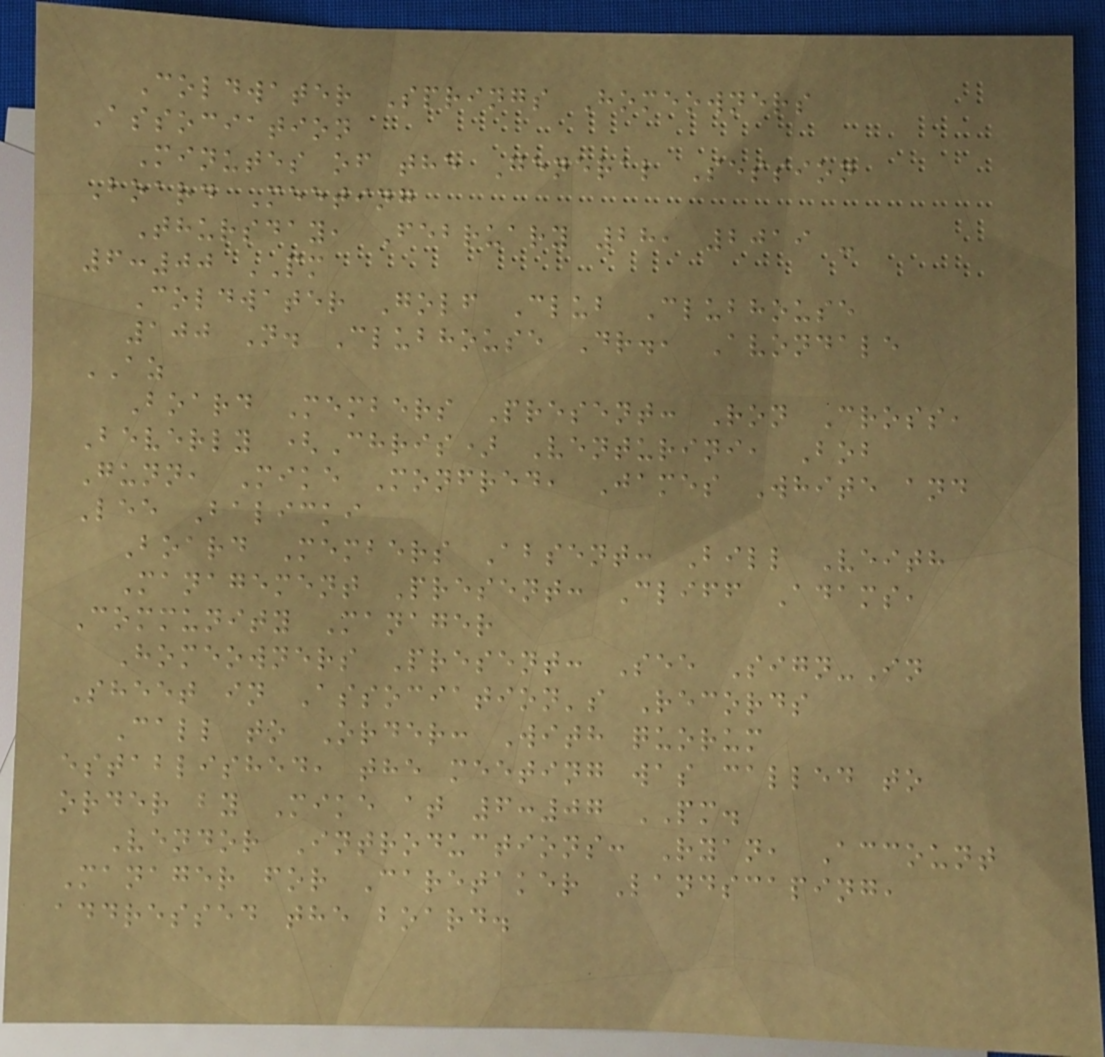Coldwater Springs Homeowners
Association
Minutes of the General Session
Board Meeting
Thursday, February 28, 2019 -
6:00 PM
Coldwater Golf Club Clubhouse
100 N. Clubhouse Dr., Avondale
AZ
Board Members Present: Ron Cross,
Beverly (Chris) Venturini, Bob
Gunn, Mike Monfred, James White and
Lee Balicki
Board Members Absent: Bill Veith
Management Present: Cliff Adams,
Community Manager
Homeowners Present: See Sign-In
Sheet in Association's Records
Call to Order: With quorum
established, the meeting was called to
order by Mike at 6:07 PM.
Vendor Introductions: Ryan, Account
Manager for Caretaker Landscaping,
addressed the board.
